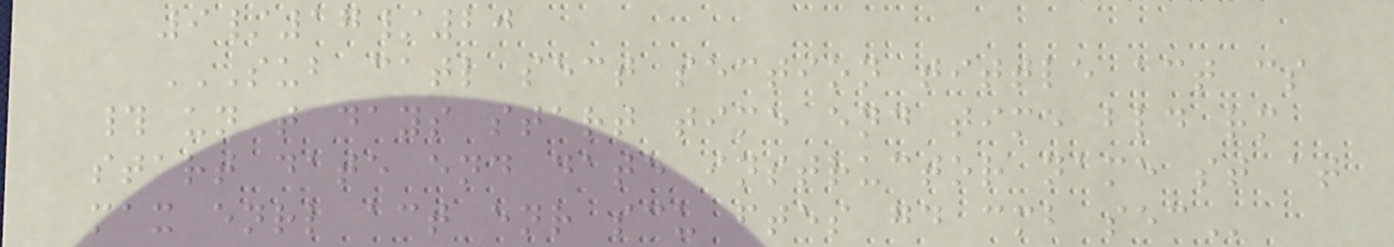9/17/20
SUB CATL SECT SECTION TITTLE ACT CS
# UN T DAYS START TIME END TIME BLD RM
START DATE END DATE INSTRUCTOR NAME ST AT
MAX ENRL ACT ENR SCU FTES GD CMB SEC
